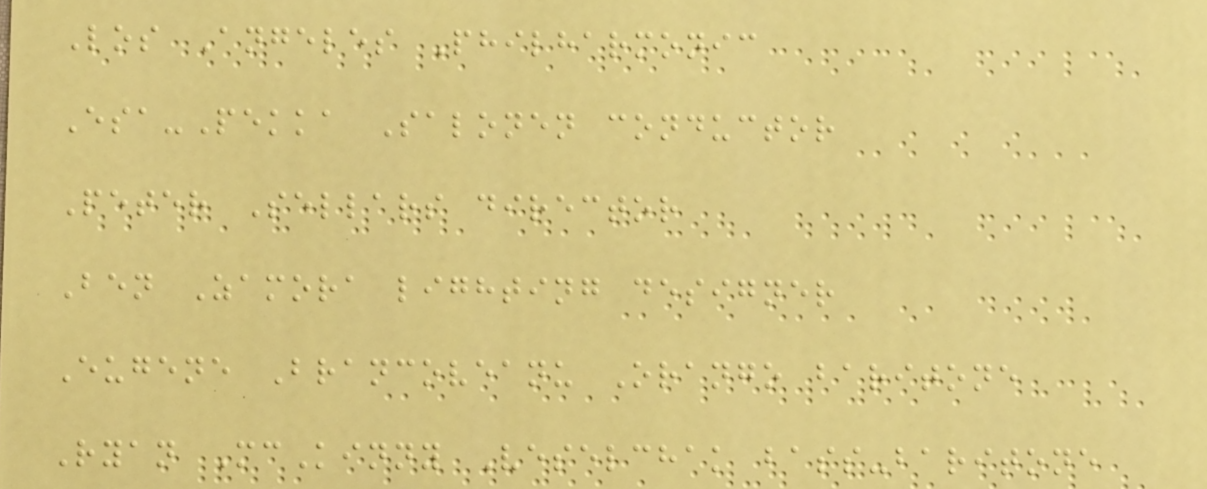Los Angeles Philharmonic
Esa-Pekka Salonen conductor
Peter Sellars director
Ben Zamora lighting designer
Eugene Brancoveanu Orango baritone
Ryan McKinny Veselchak bass-baritone
